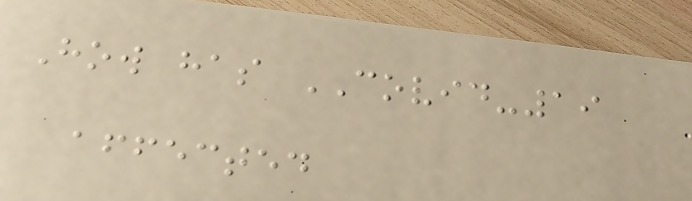How has COVID-19
affected
